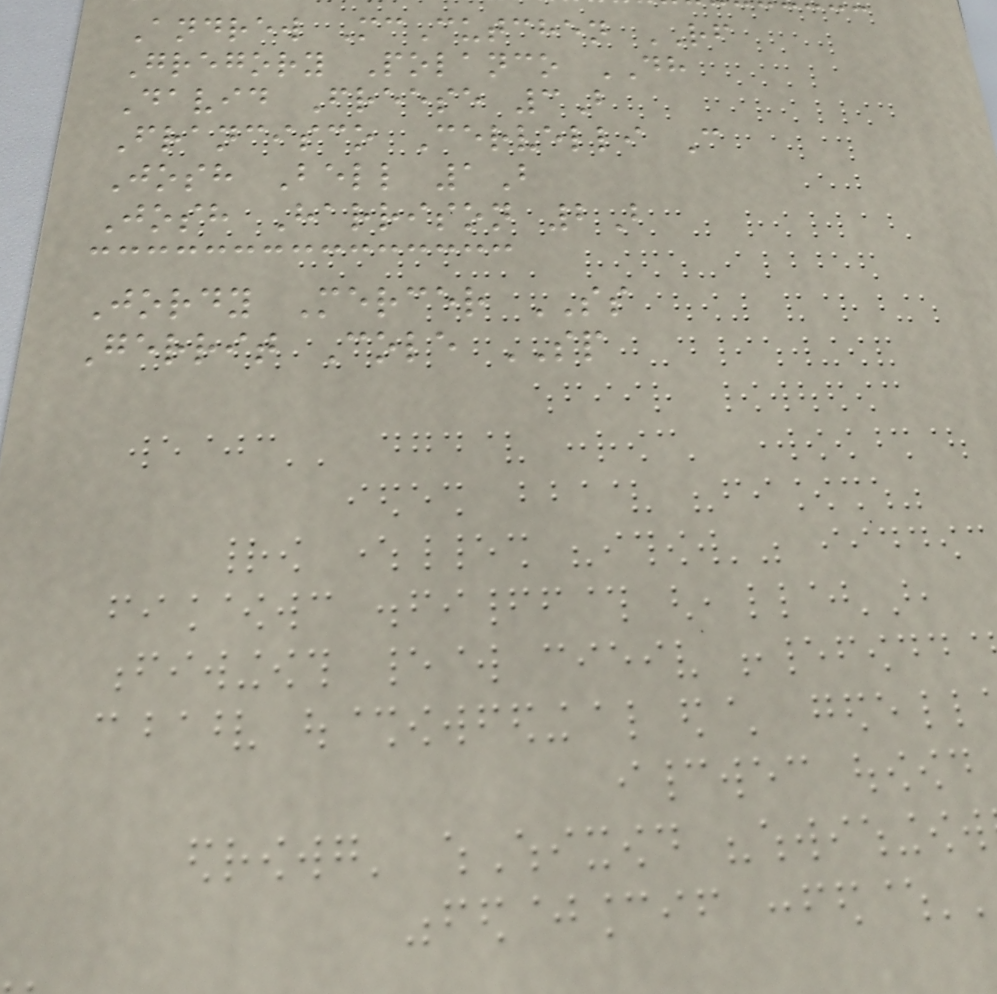Andrew McCutchen RF
Gregory Polanco DH
David Freese 3B
Francisco Cervelli C
Josh Bell 1B
Josh Harrison 2B
Jordy Mercer SS
Gerrit Cole SP
